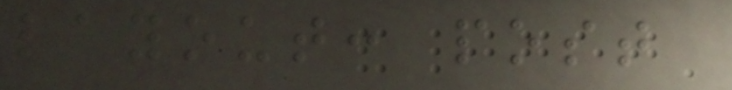layout: post
